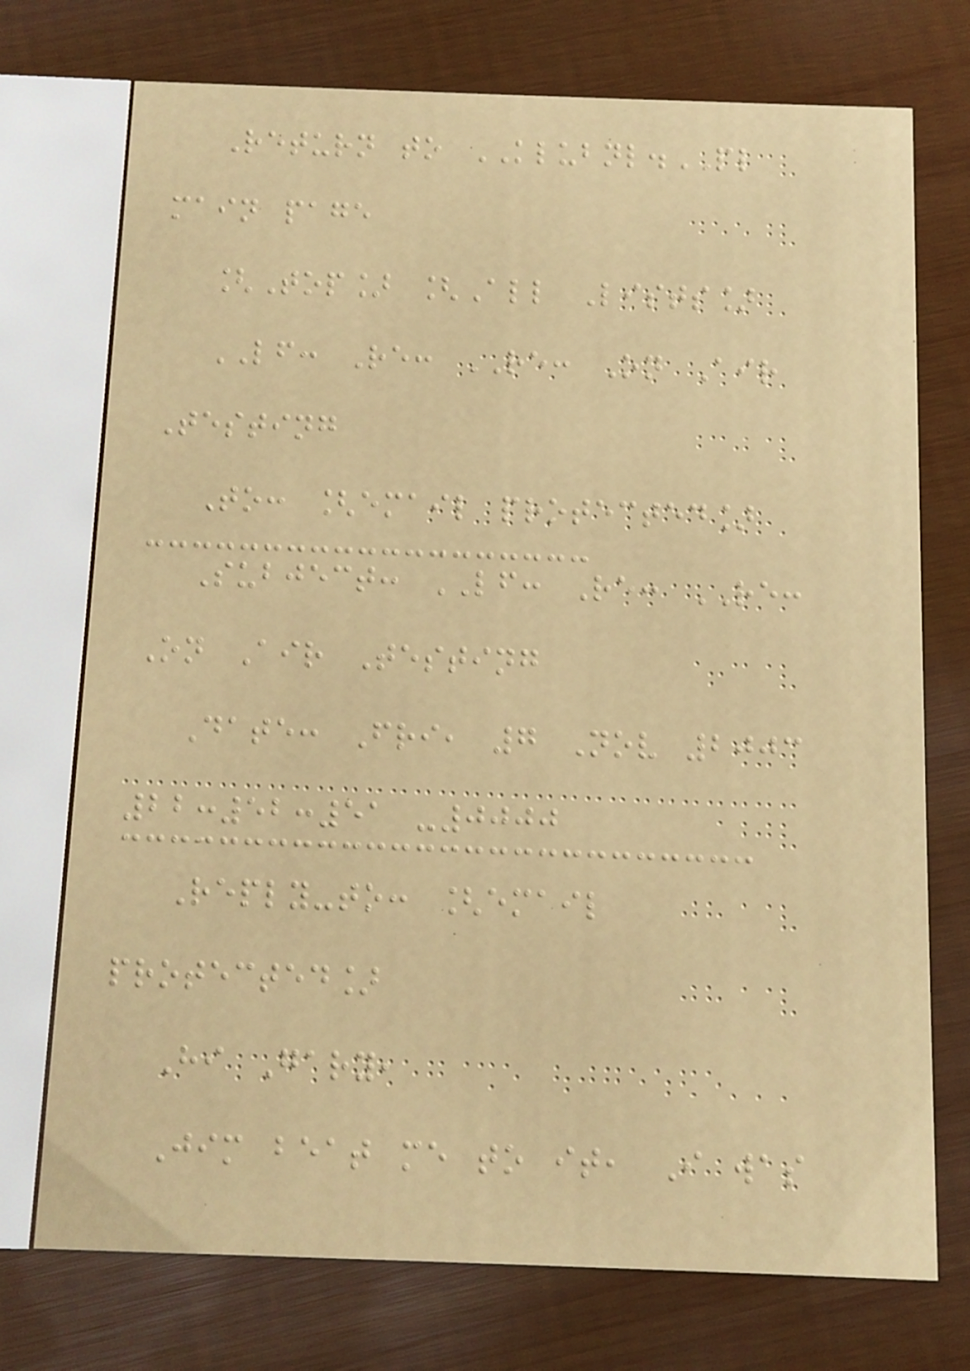Return to KLUBNL.PL
main page
[Top] [All Lists]
LF: Re: RE: On Air
Testing
To: [email protected]
Subject: LF: Re: RE:
On Air Testing
Date: Fri, 7 Nov 2003
22:52:51 -0000
Reply-to: [email
protected]
Hi Gary,
Jim beat me to it, I was
